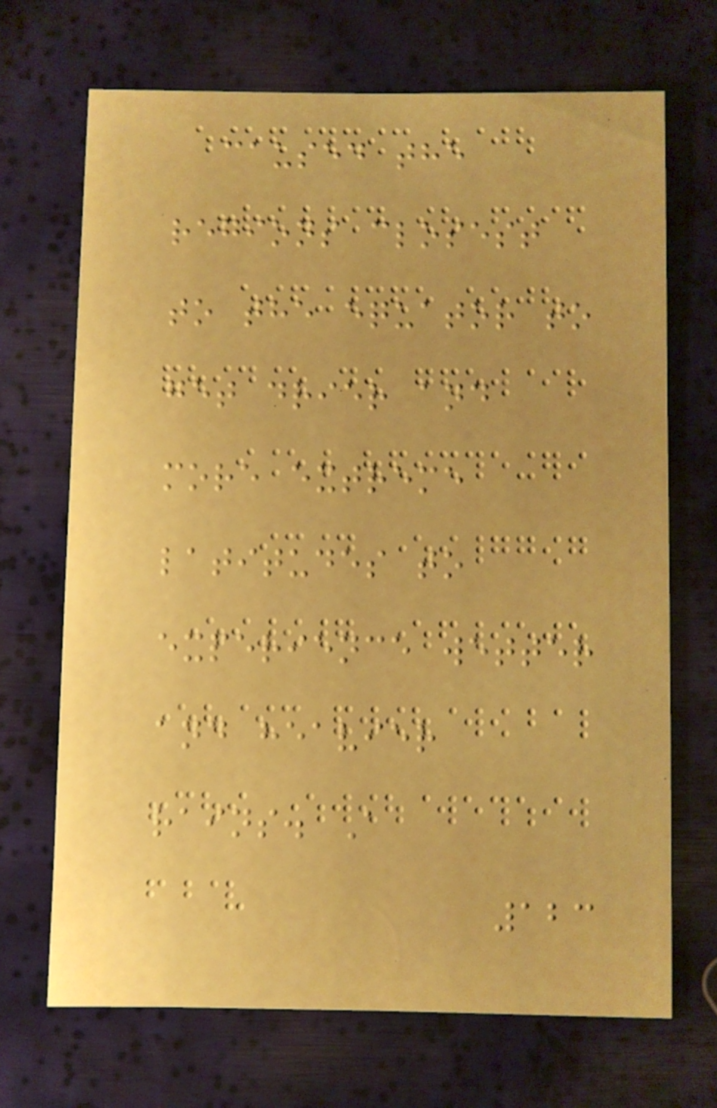caused the
regions closest
to the equator to
get drier and
more extreme
latitudes to
experience wetter
and heavier
rains. A
123
